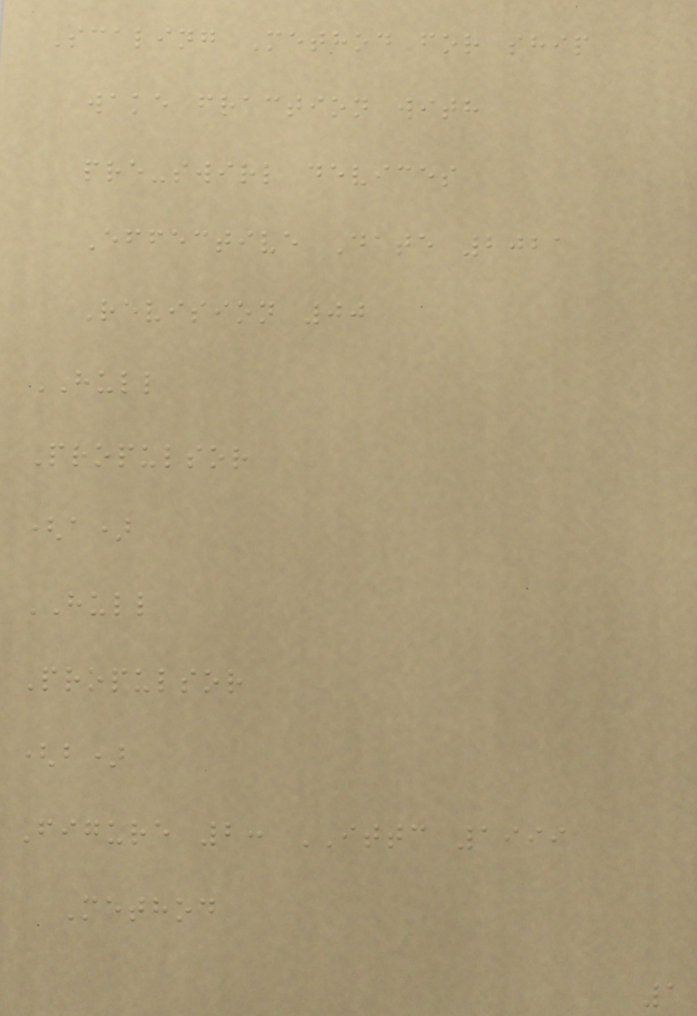Scaling Method for ship
wake fraction with
pre-swirl devices
Effective Date 2021
Revision 00
HULL
Propulsor
(a)
HULL
Propulsor
(b)
Figure 2: ITTC 1999
Method
1
